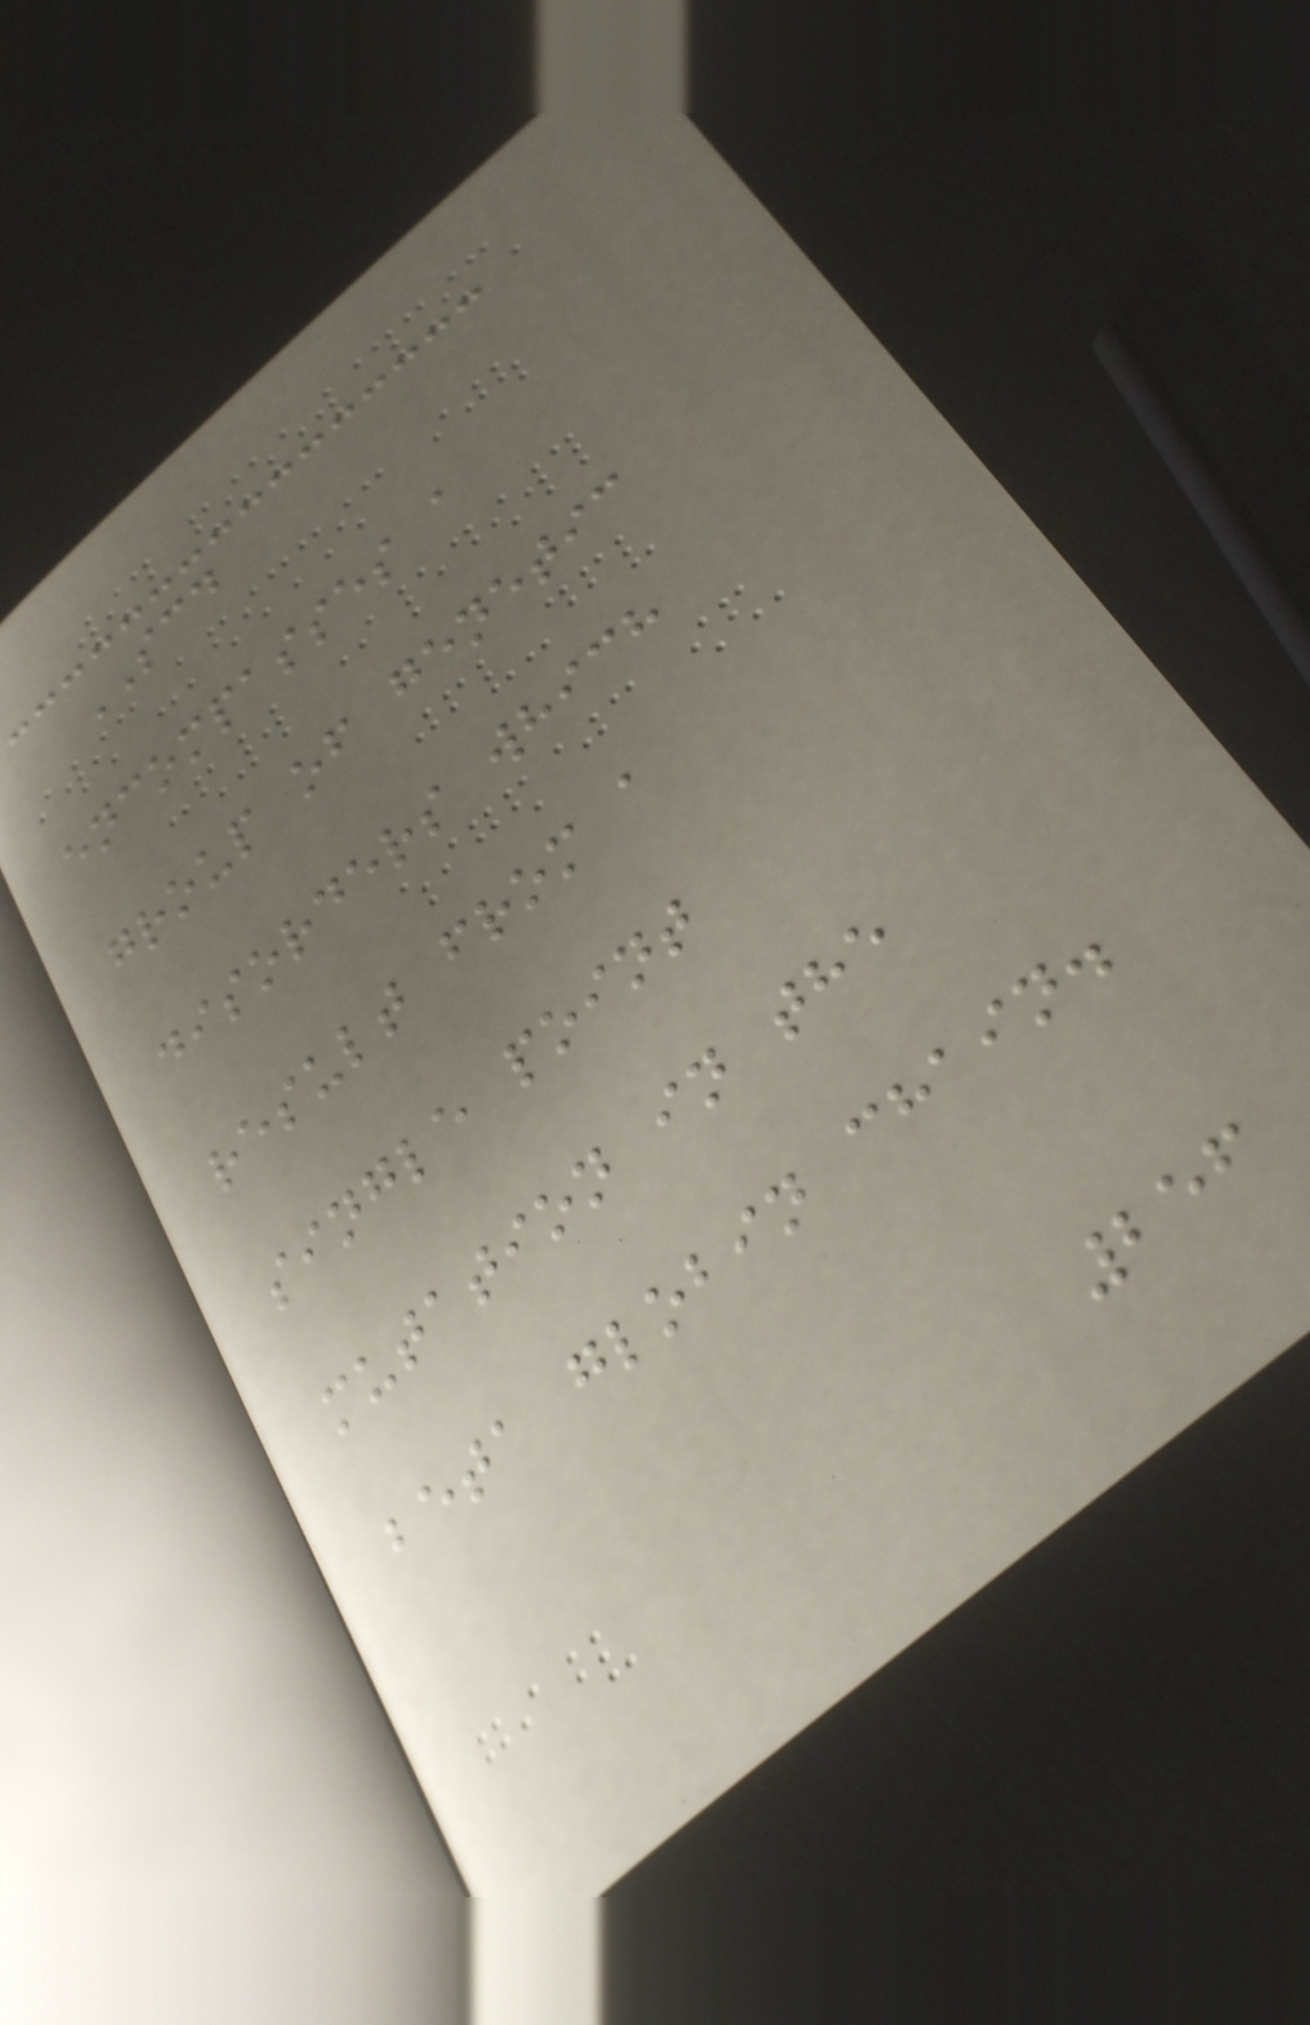SCD
encompasses a
group of genetic
disorders which
result from a
single point
mutation in the
beta globin chain.
256
